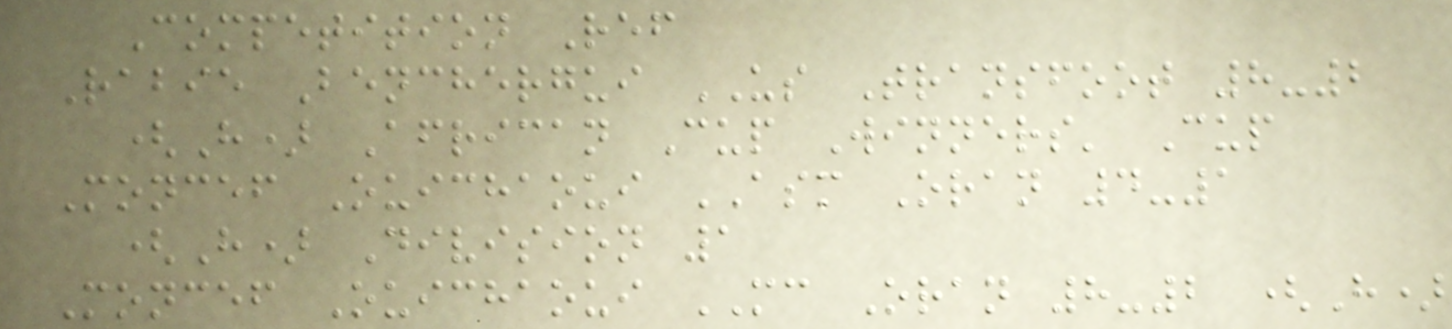Competition Ref
Rabie Benchergui US Transfoot 8-2
(H) African Cup Winners' Cup
Moncef Ouichaoui ASM Oran 4-1
(H) Division 1
Moncef Ouichaoui MC Oran 8-2 (H)
